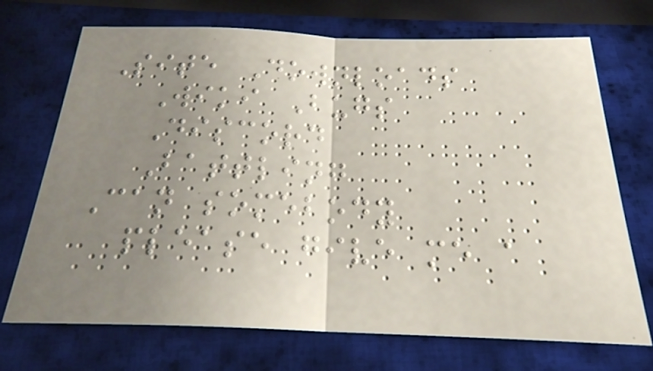Site Downloads
Wiki Bugs
Discord
Battling
Can somebody
please give me a
